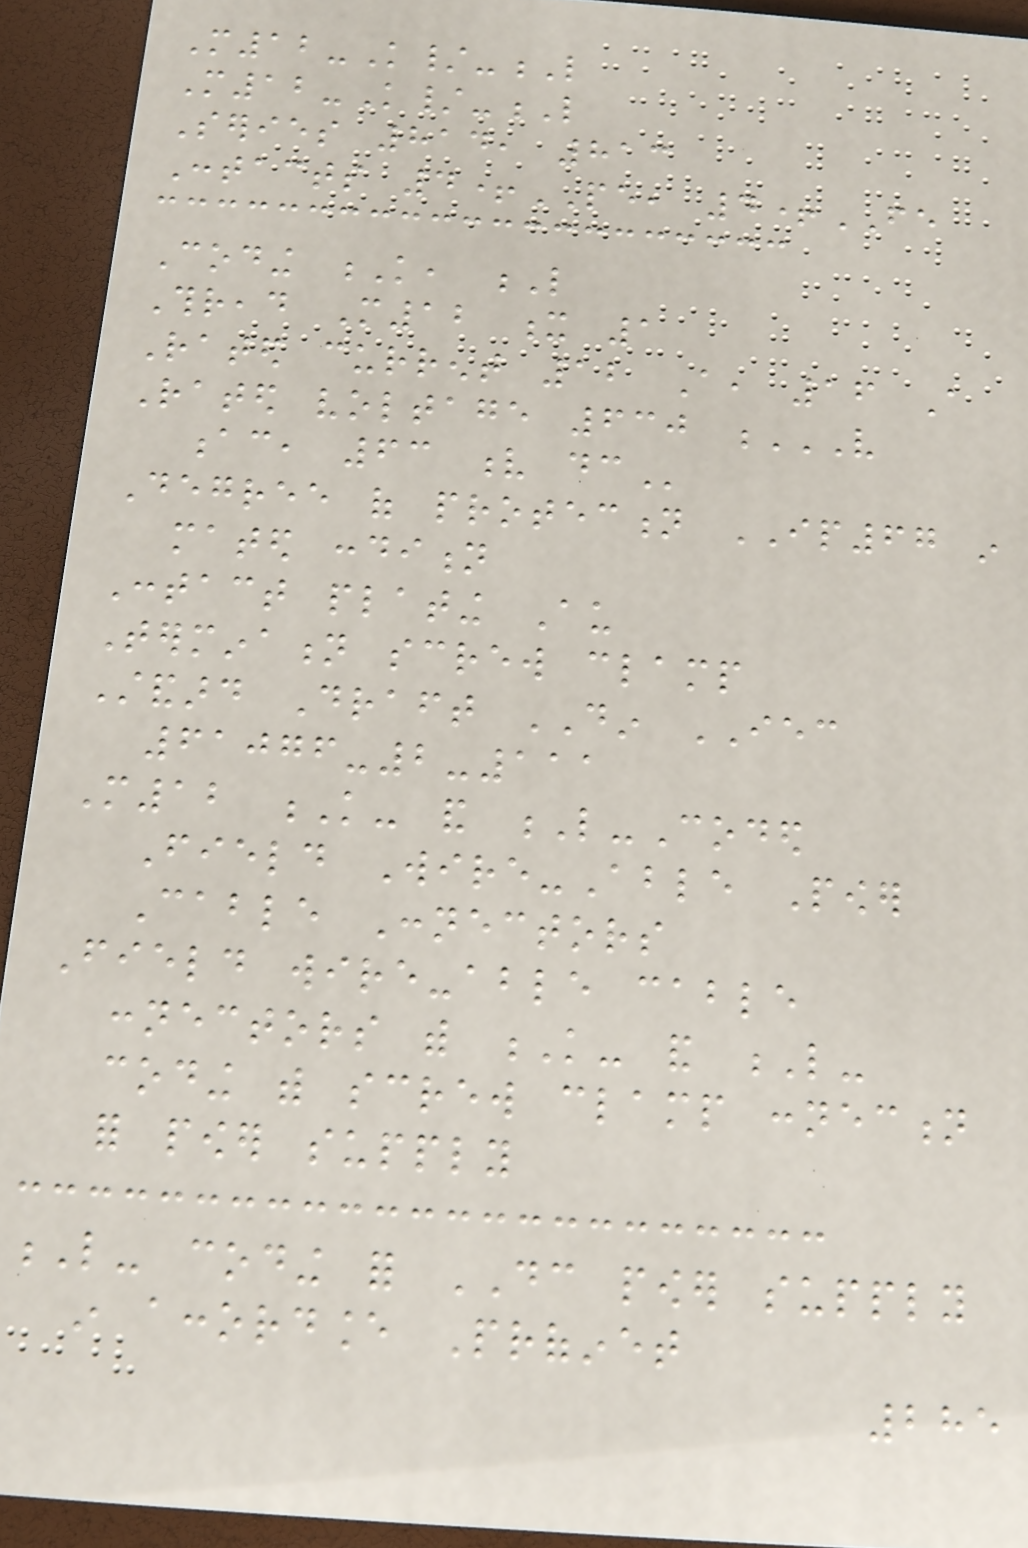M12-K/-L
M12-K/-L
Series 814, 813
Contacts 4+PE, 4+FE
Coding K, L
Thread M12 x 1
Rated current 12 A, 16 A
Rated voltage 630 V
AC, 63 V DC
Degree of protection IP67 in
mated condition
Contact plating Au
Termination screw clamp
Standard Draft DIN IEC
61076-2-111
M12 K- and L-Coded
Field Wire-Able Power
Cable Connectors
Field wire-able cable
connectors with K- and L-
coding with screw clamp connection
for power supply
L- coding for DC power supply
in accordance Profinet
285
